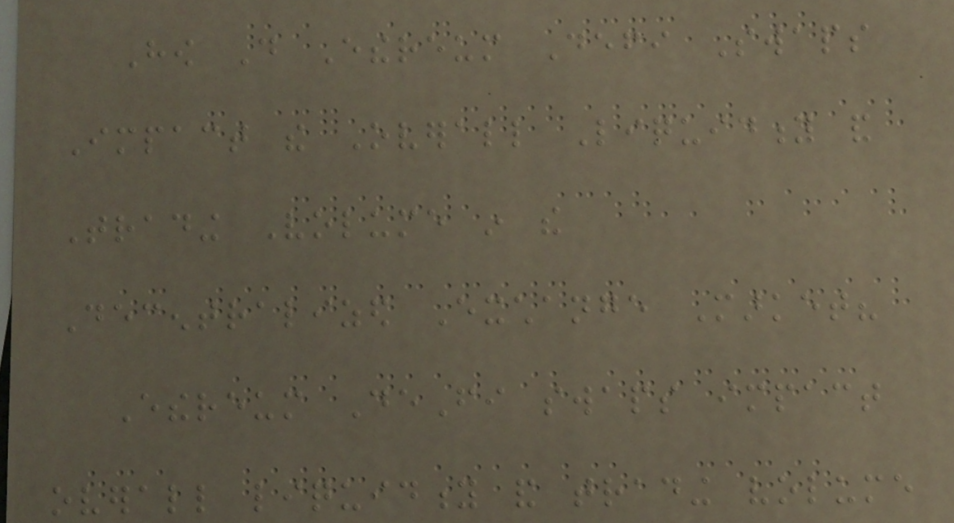How Do Ethereum Defi Swaps
Impact the Overall Liquidity and
Trading Volume in the
Decentralized Exchange Market?
Ethereum DeFi swaps impact
overall liquidity and trading volume
